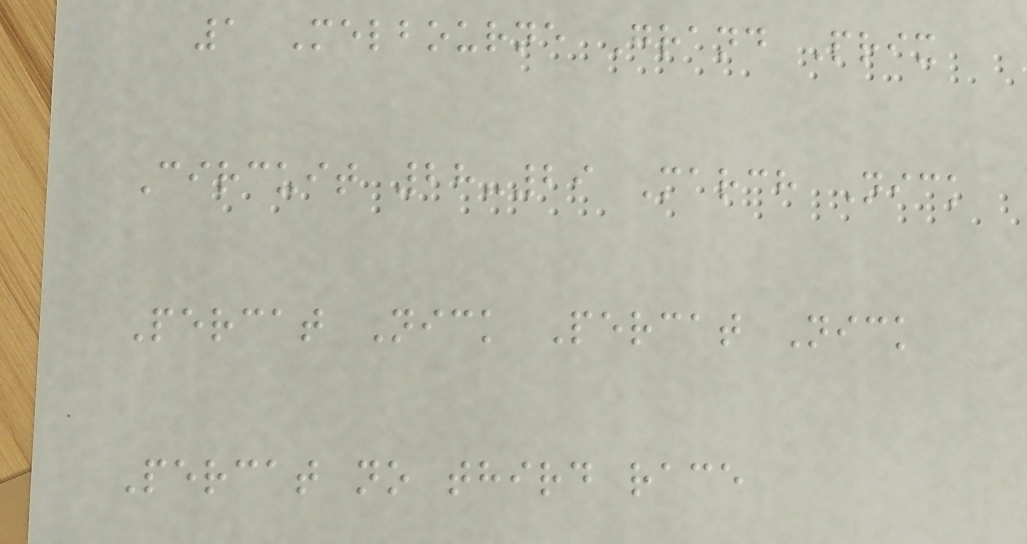1 Melbourne Grand Prix
Circuit 28-29 March Nick
Percat Nick Percat Nick
Percat no third race
